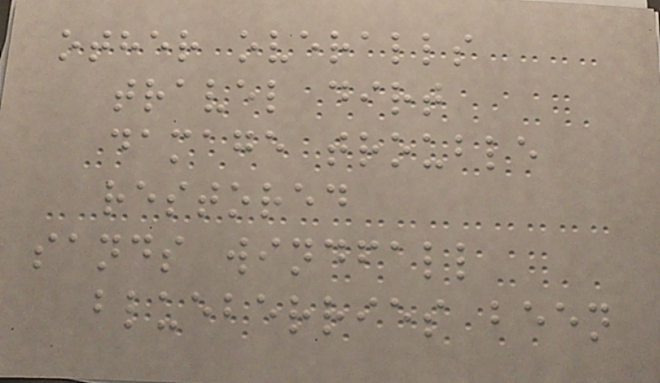other overalls
travel dirt
damage trouble
restored
sands windfall
blueberries been
